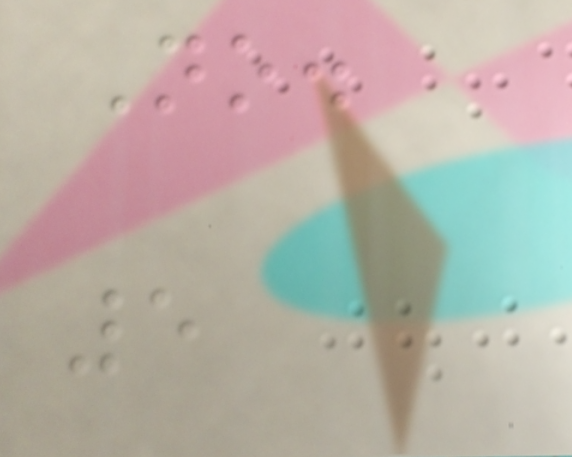No.
5
